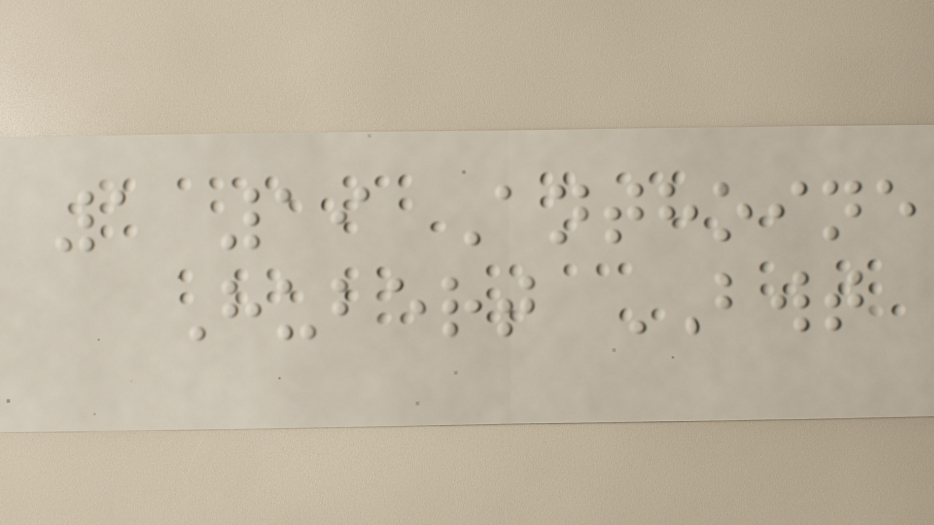1 19 Anthoine
Hubert BWT
